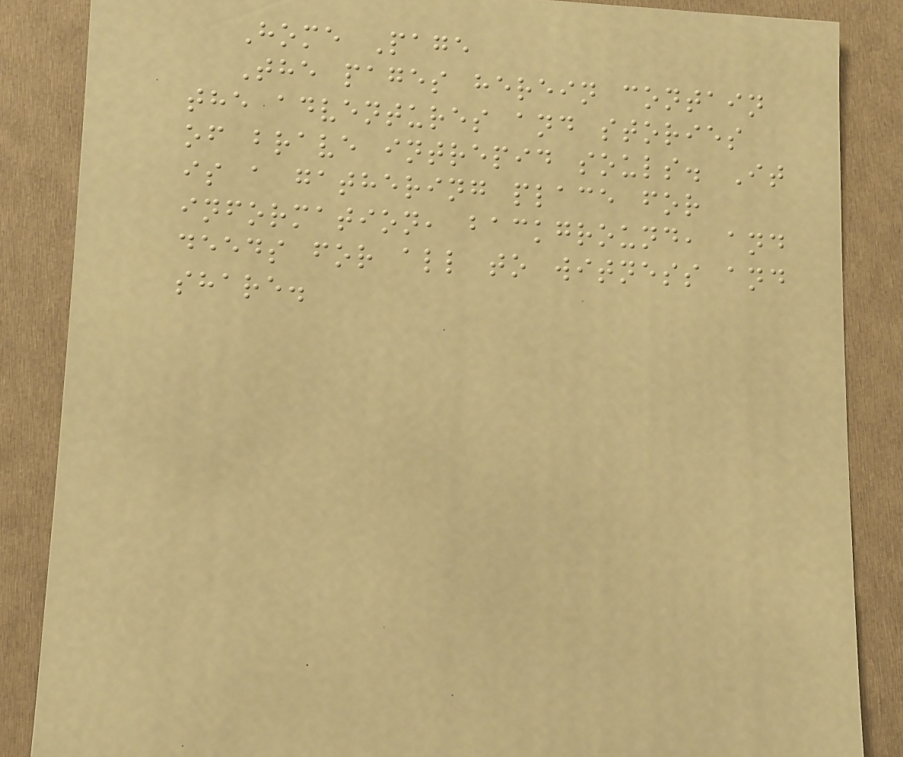Home Page
The pages herein contain
the adventures and stories
of brave intrepid souls. It
is a gathering place for
information, background, and
deeds for all to witness and
share.
